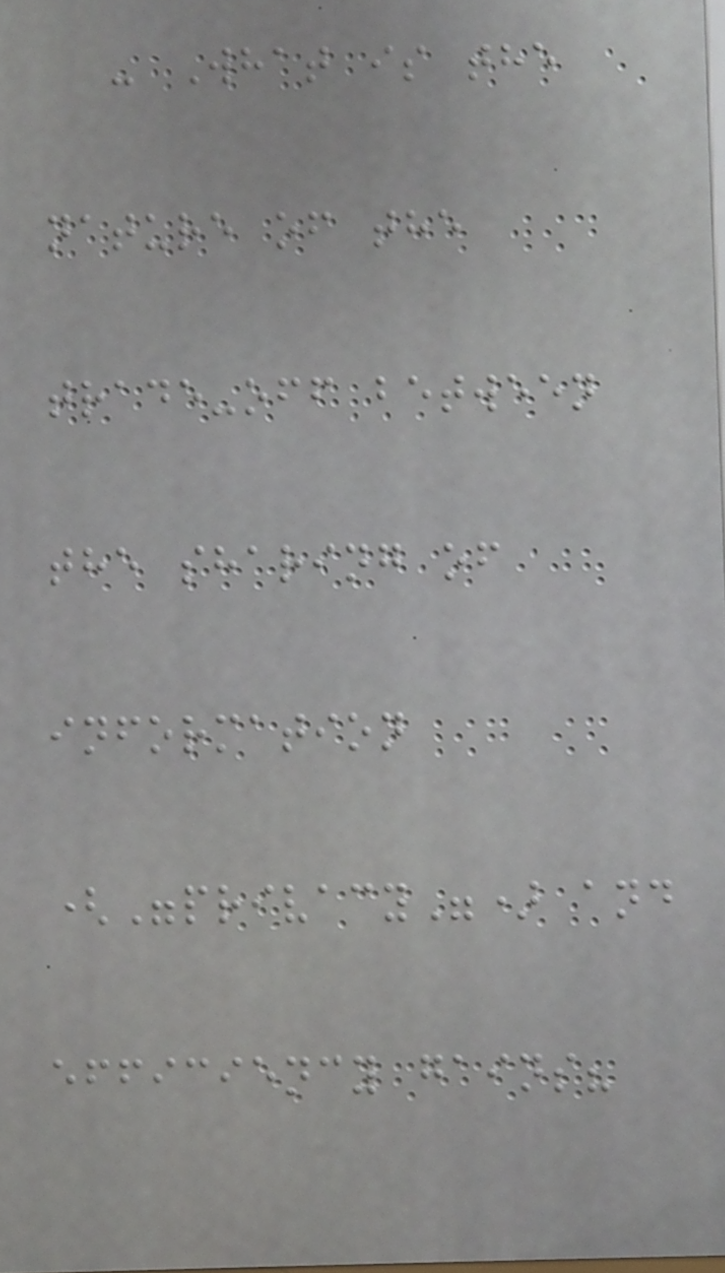- What is the
nature of the
trade-off between
the sharing of
information
("privacy") and
efficiency gains?
